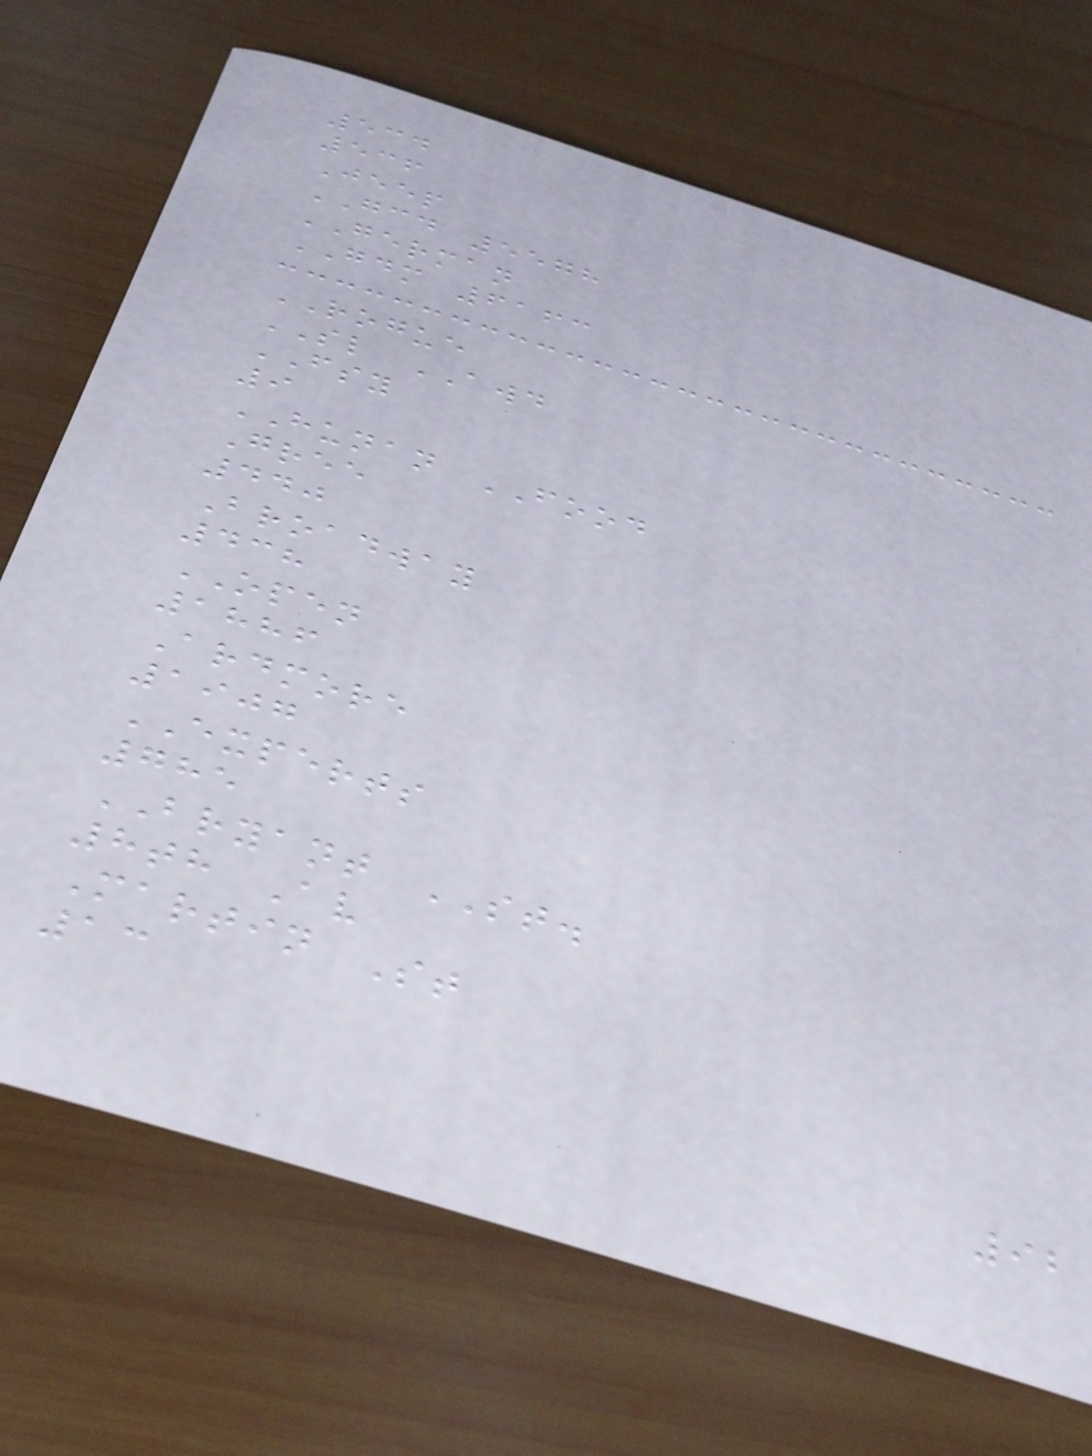534
536
Jeep
GCD 5578
GERMAN
GDM 6163
ROGUE
SL AWD
FSY
9
HUNAN FOOD
Gree
440
Broadway
438
OPEN
1886
Ardmore
1907
EXPERTS
785
BRYANT ST.
8th Av
Martin St
13
92
